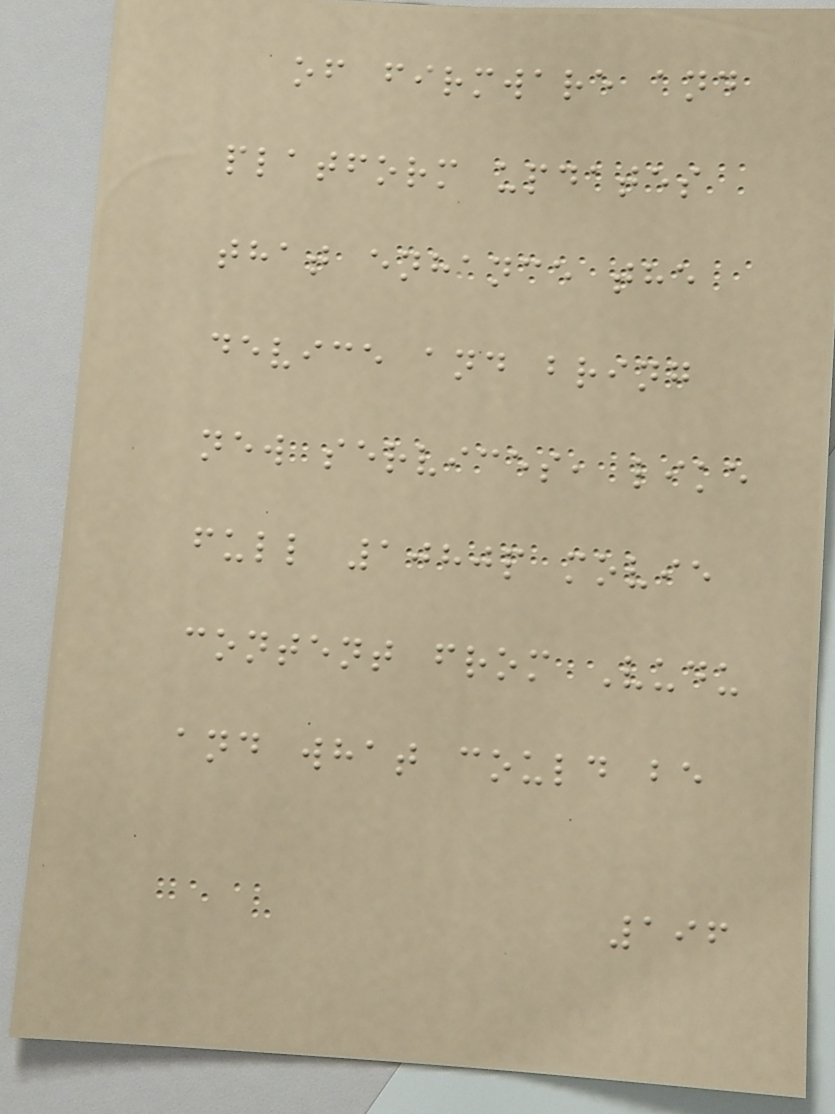of firmware and
platform updates
that enhance the
device and bring
new services, like
full 1080p movie
content from Vudu
and what could be
196
